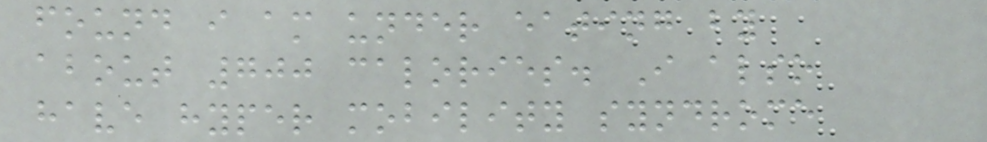found i am under eating by
about 700 calories. I also
have hyper mobility syndrome
